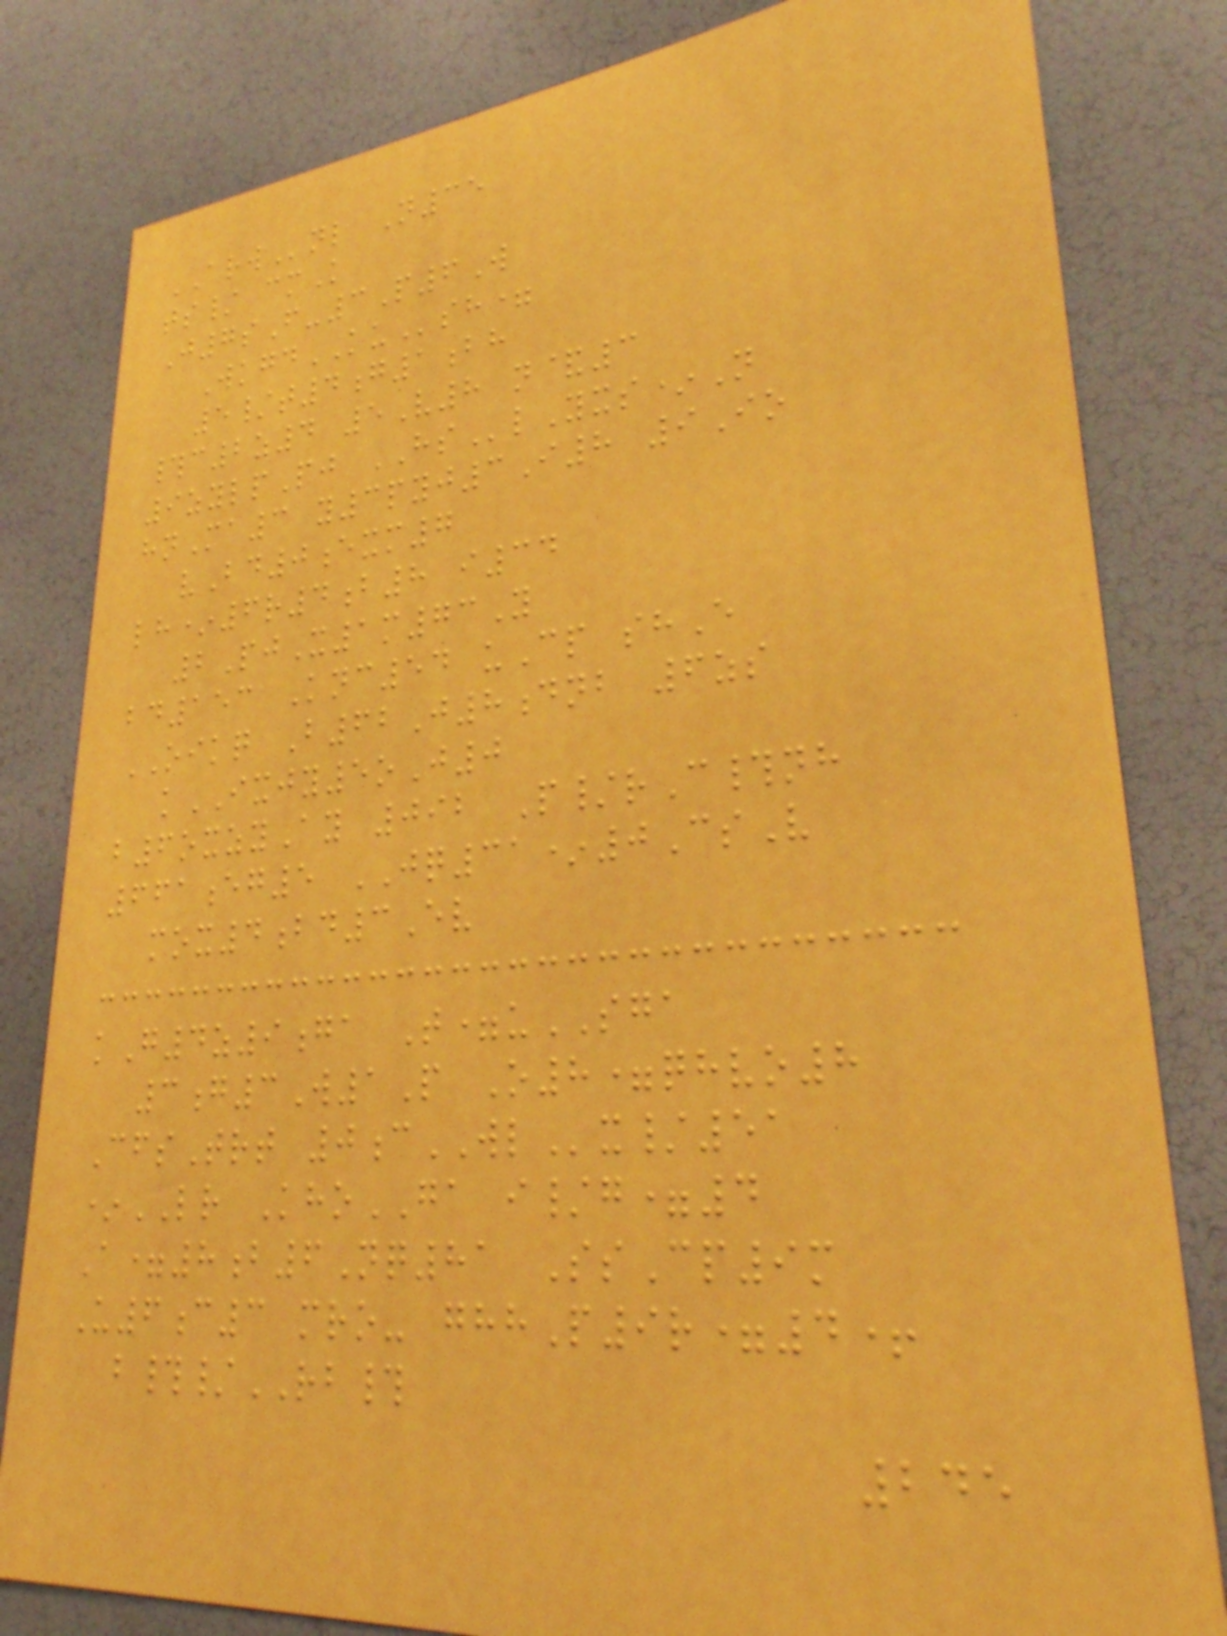ARWnl N35
ts/ cmK
J7sF-3P6W
WkgdKUsh=
5/t4g1bh
#c2z4 5V8 n&3
9zylpPj HSlYxs*N
hnMa3 y3pyj3I8 9Io
vBd0exm7
lh*6r4b8 i34
2PjX1m73Y
bd153 Knc54 uCp shE
OIKQ B62J8dnb 6zs
kIXJY5oJ0
b6oxzyAy 092 P/rC#nh
661eg5 JQ31*0CsV
mox4bd3Ev
kG4z9ga T=uSGA
3g3W1P O8=qhvo8
CfsTrt 0cWLx/51
*LR KhoGA i/g=4
A=8b6Nq81 SsCp9m
U6c3 mro- ghhP9r=4+
b#/RB#
245
